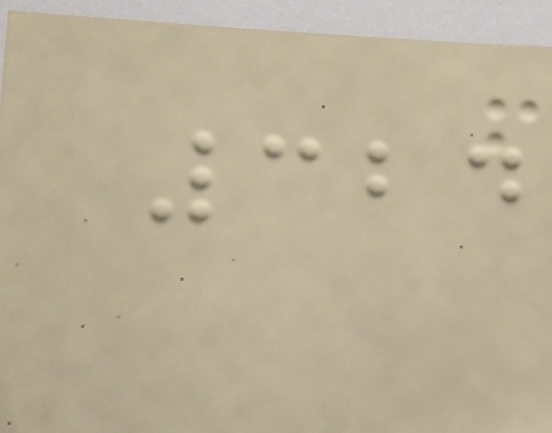324
